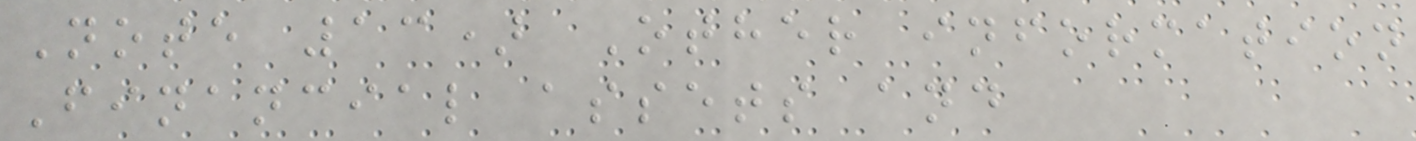Note 13) Other information
Financial assets and
